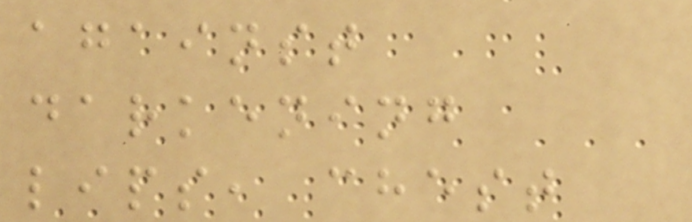against
darkening
lips, chest
